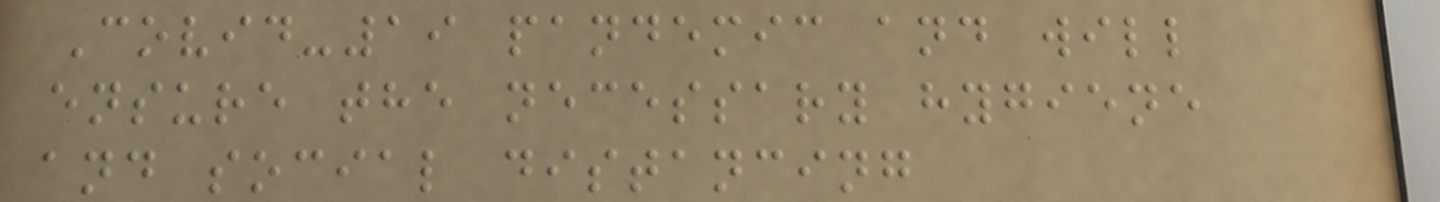Covid-19 pandemic and will
ensure the necessary hygiene
and social distancing
